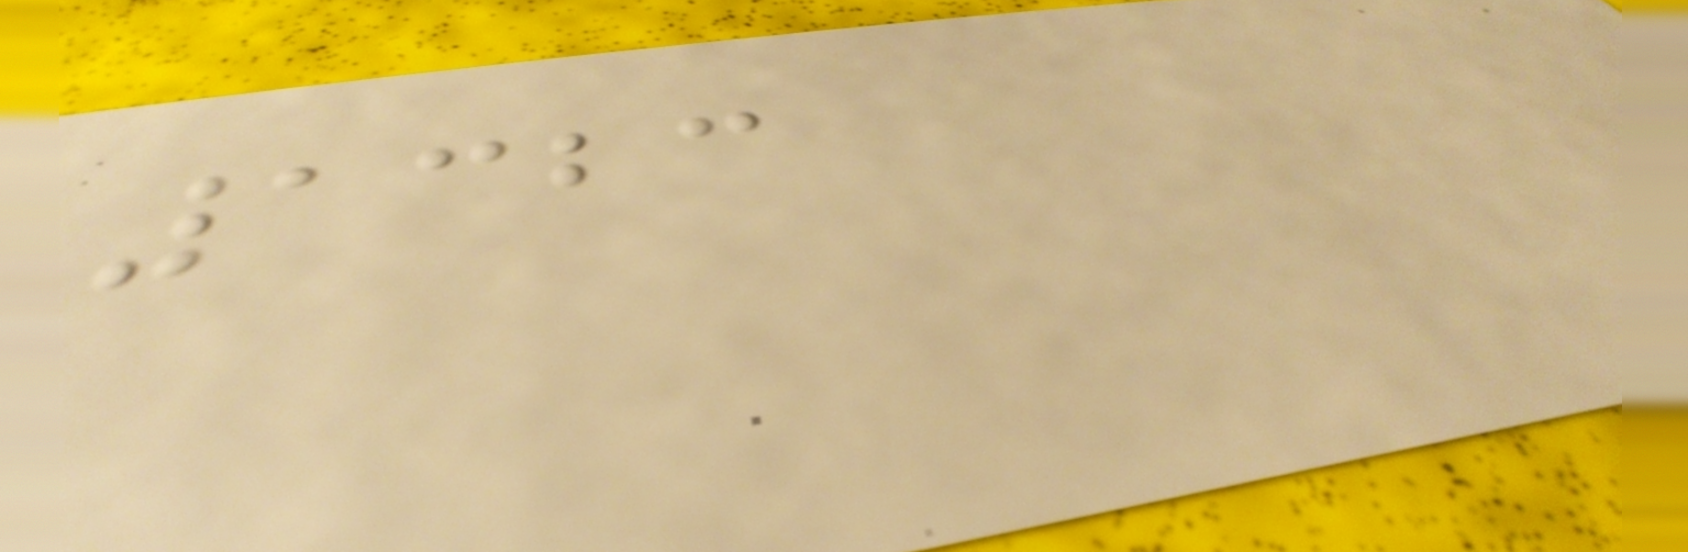1323
